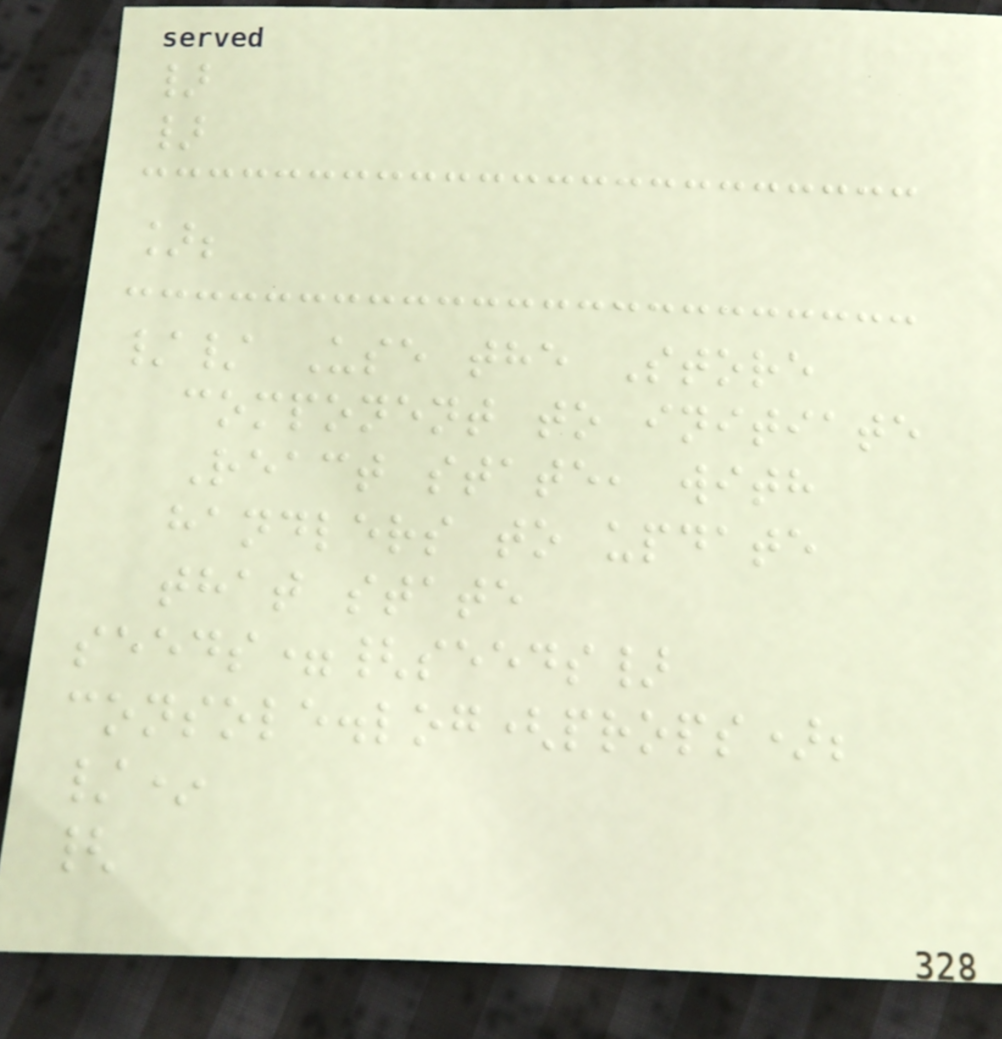}
}
];
// Use the Store
component to initiate
React state, with
handlers to update
that state
seeds={seeds}
console.log(props);
/*
{
